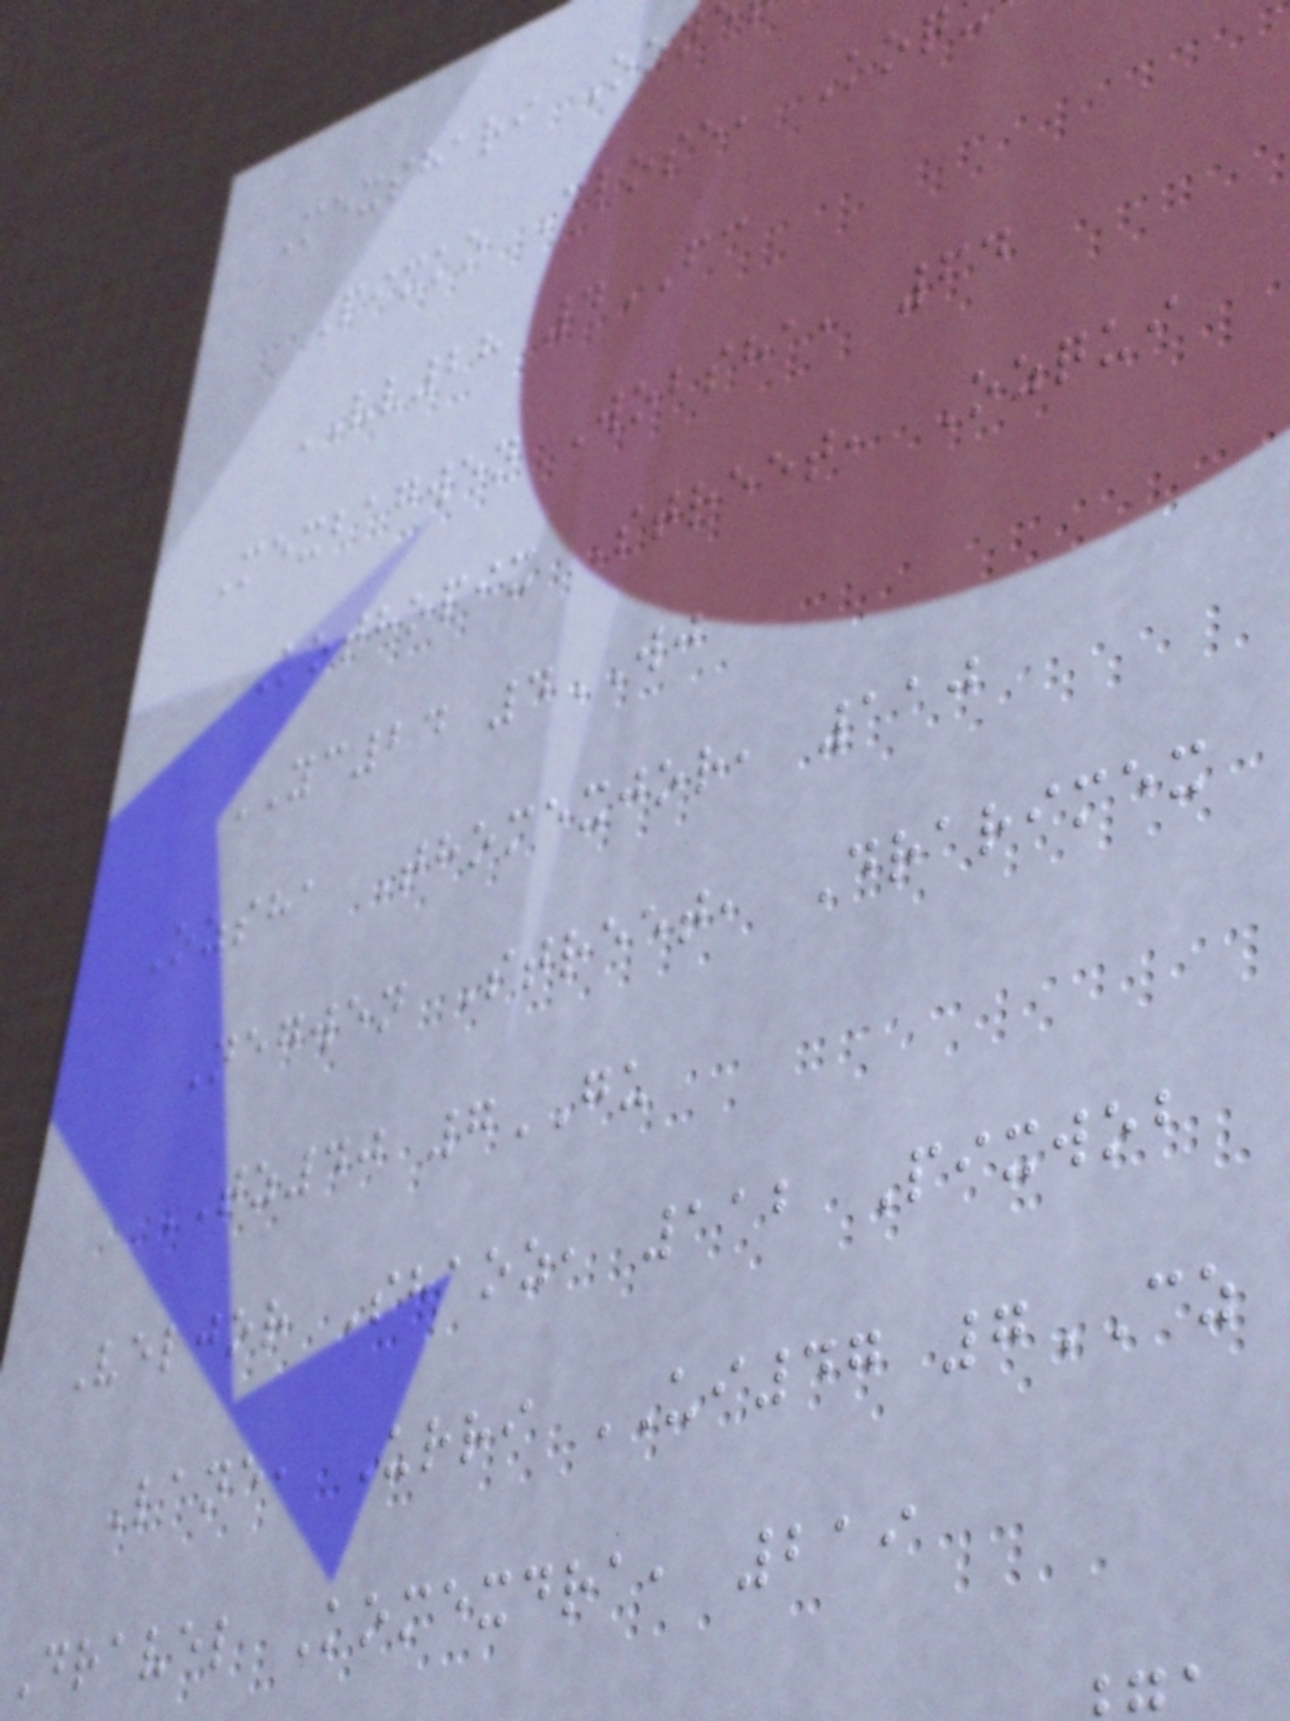Mexshari Ozn
Pixko Close, Koq
VV28 4FC
Mexbagwen Wobsha, 64
Kothopix Street, Ozqui
YC24 4WJ
Ozsha Thomexjor, 110
Negwen Street, Drarimex
TZ40 7GU
Veljor Shaoz, 112 Pixwob
Lane, Urri UI47 7CZ
Dravel Komexdra, 219
